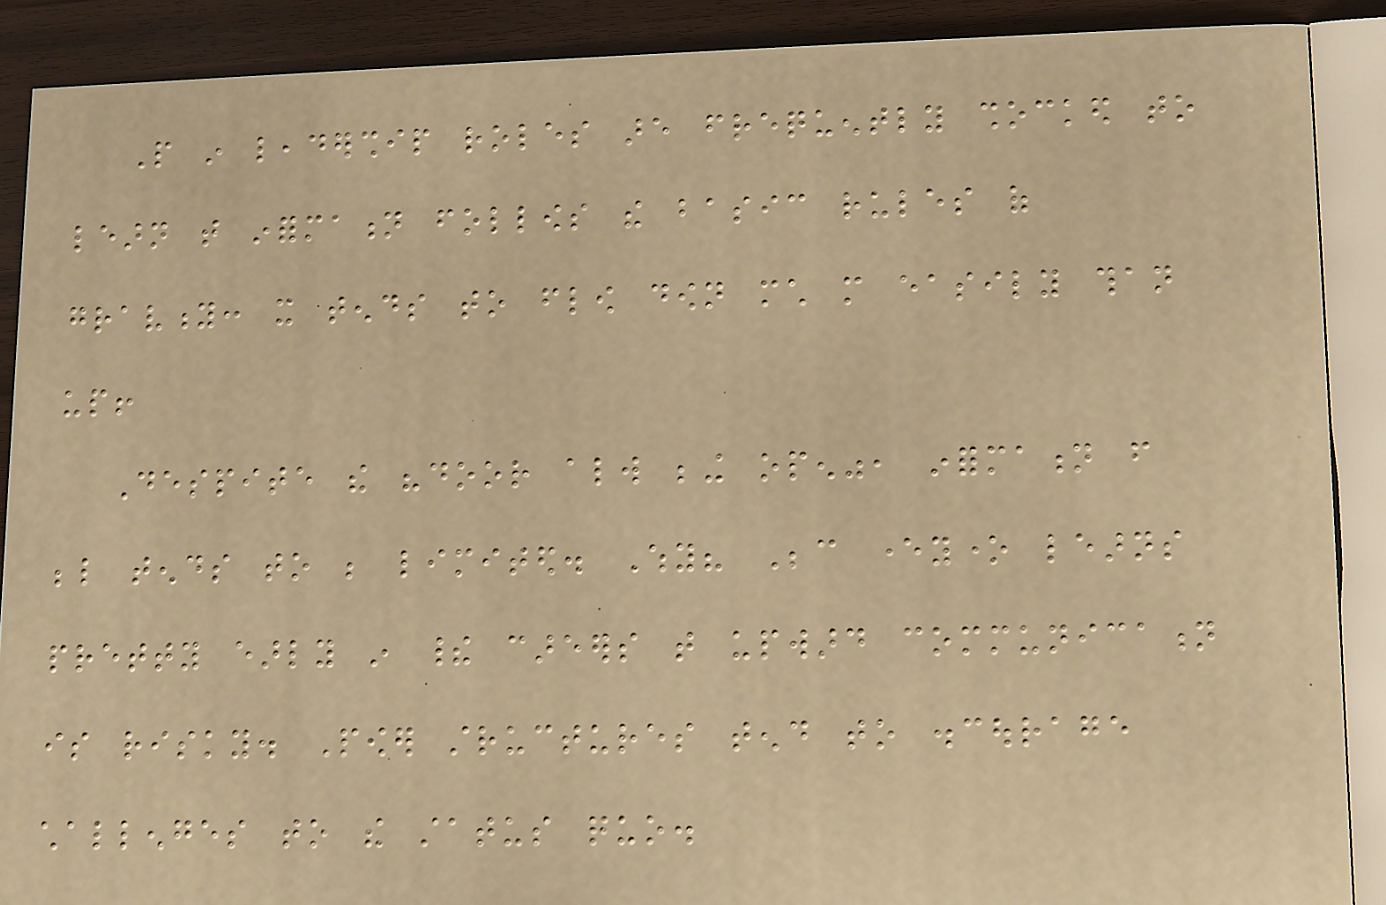People in leadership roles are frequently shocked to
learn that information follows the basic rules of
gravity: it tends to flow down much more easily than
up!
Despite the "door always being open", information from
below tends to be limited. Why? Because everyone learns
pretty early in their careers that upward communication
is risky. Power structures tend to discourage
challenges to the status quo.
